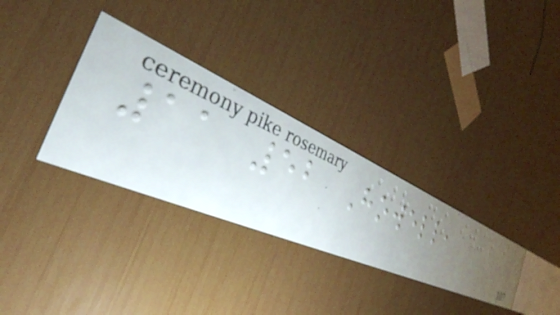11 52 Howell,
